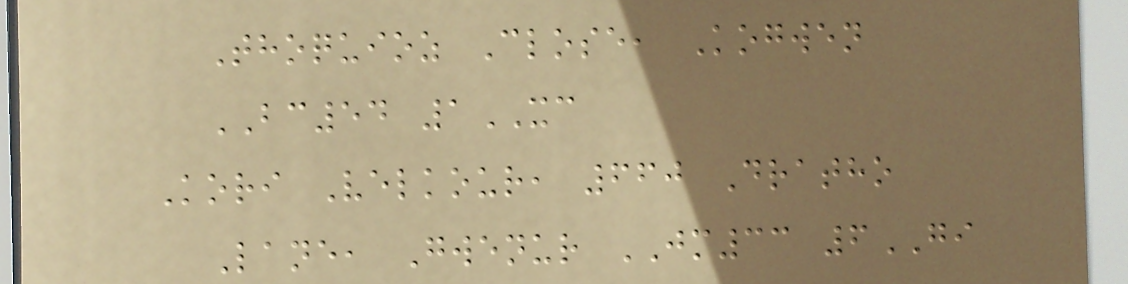Thoquioz Close, Kogwen
BC54 1XC
Kori Velkour, 660 Dratho
Lane, Gwenur JM33 6GI
